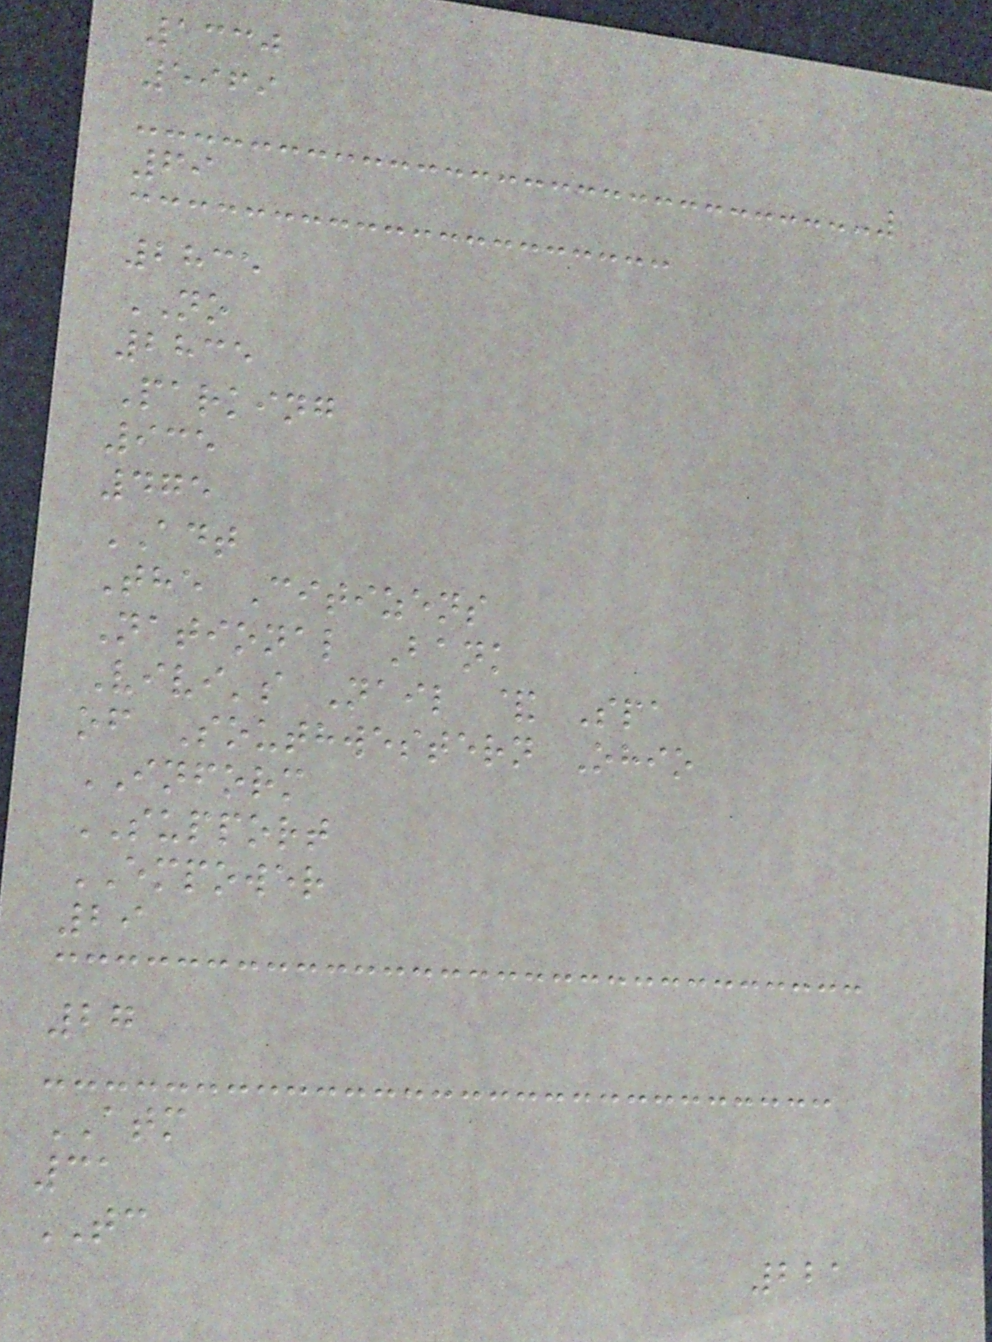1330
5969
69
2835
NO
2835
Parking
935
475
ADT
The Citizens
National Bank
Vivi's Nail & Spa
of Southwestern Ohio
INFORM
SUPPORT
EMPOWER
29
27
ATM
31
TC
221
